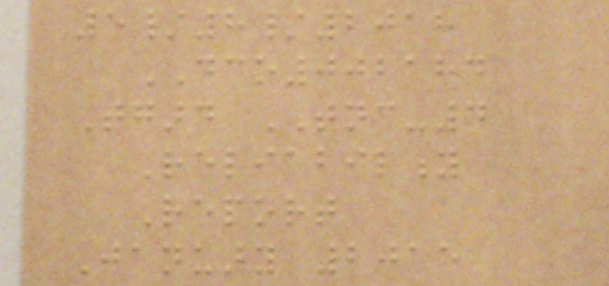5/8/2018
DCO002184
Tgard TNC-4
Reliability
Report
January 2015
